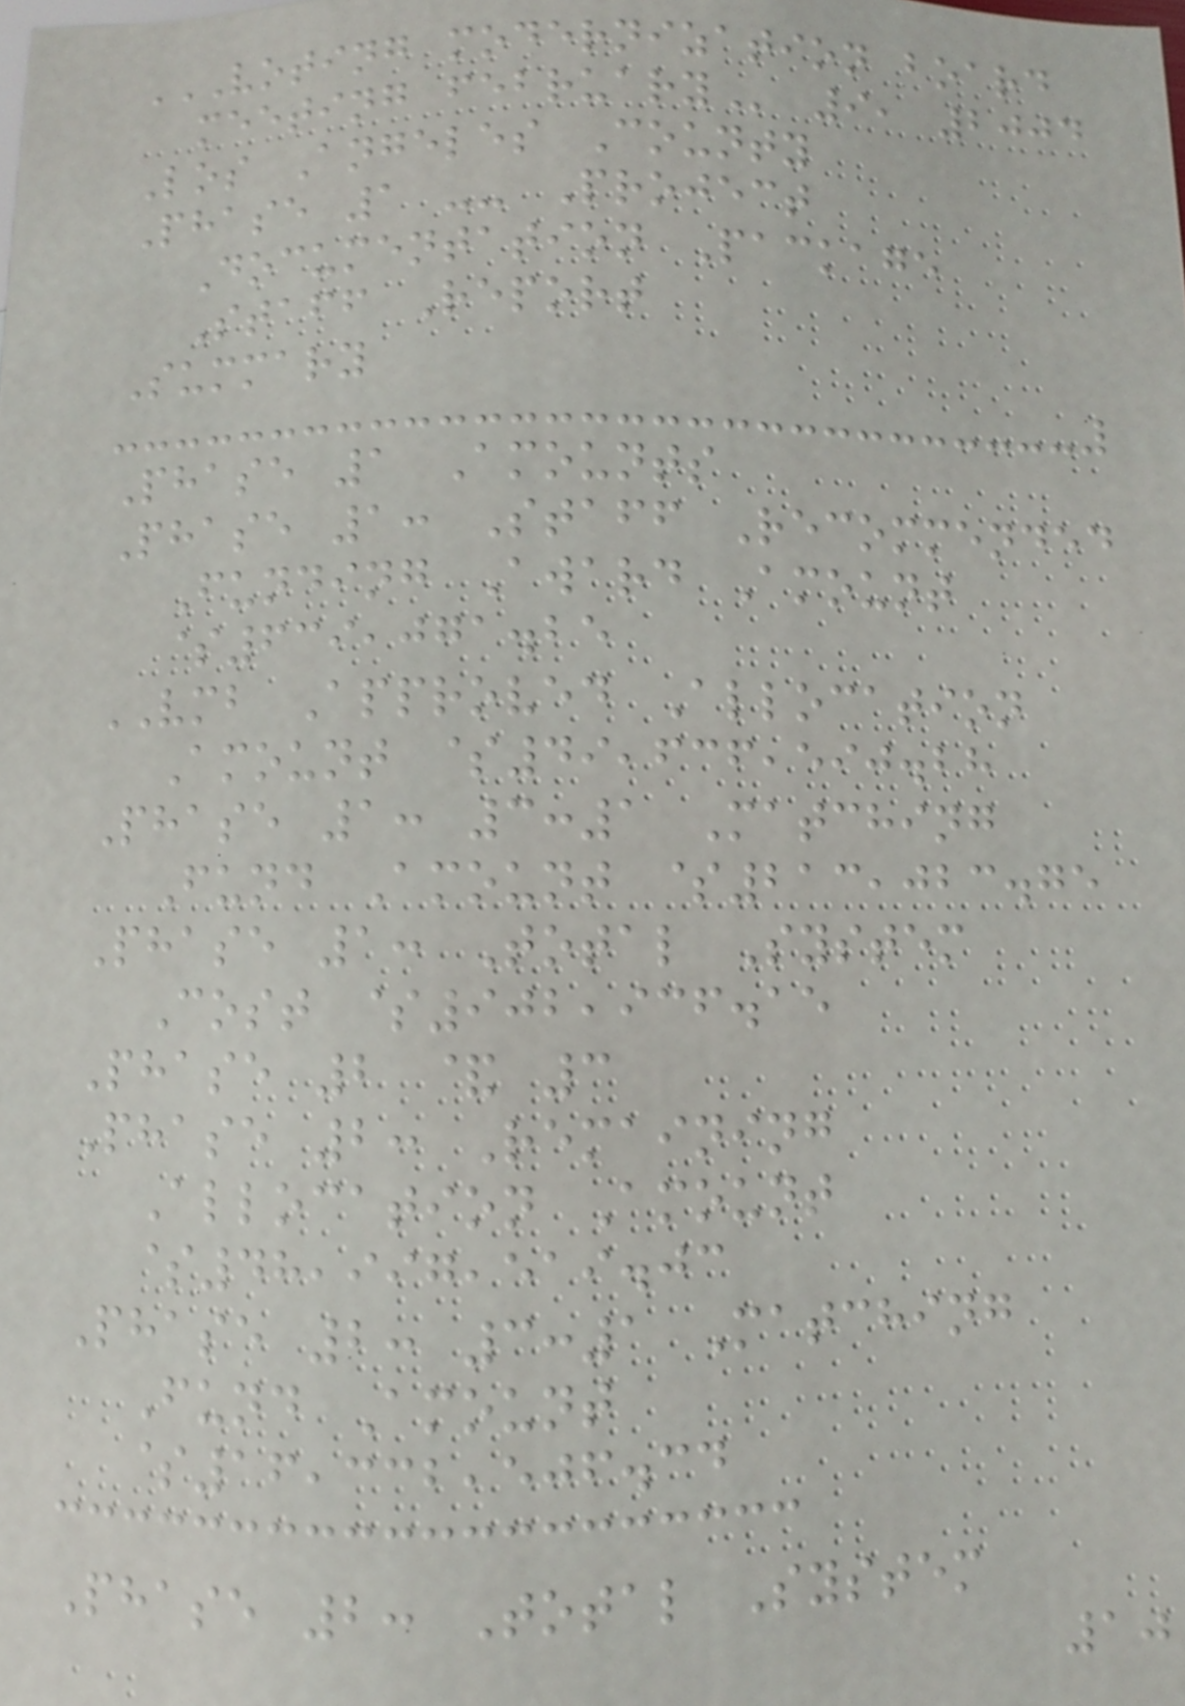VOTING MODERNIZATION BOARD
MEETING FEBRUARY 9, 2004
Los Angeles County
Phase 1 -- Project
Documentation Package
Staff Report
Summary
Phase 1 Amounts
Phase 1: Staff Recommended
Funding Award Amount
$639,071.25
VMB Approved Allocation
Amount $49,636,590.28
Phase 1: 3:1 Matching
Fund Amount $213,023.75
Phase 1: Total System
Cost $902,936.15
Phase 2 & 3
Phase 2: Remaining
Allocation Amount
$48,997,519.03
Phase 2: 3:1 Matching
Fund Amount
$16,332,506.34
Phase 2: Total System
10
